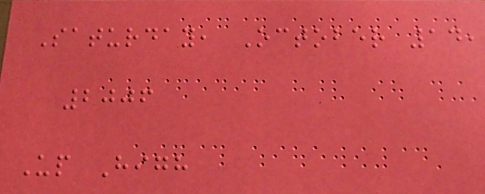Saturday, October 14,
2006
Up High
